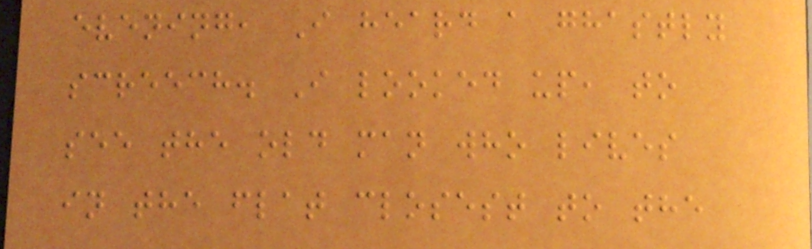evening, I heard a ghastly
screech. I looked up, to
see the old man who lives
in the flat closest to the
